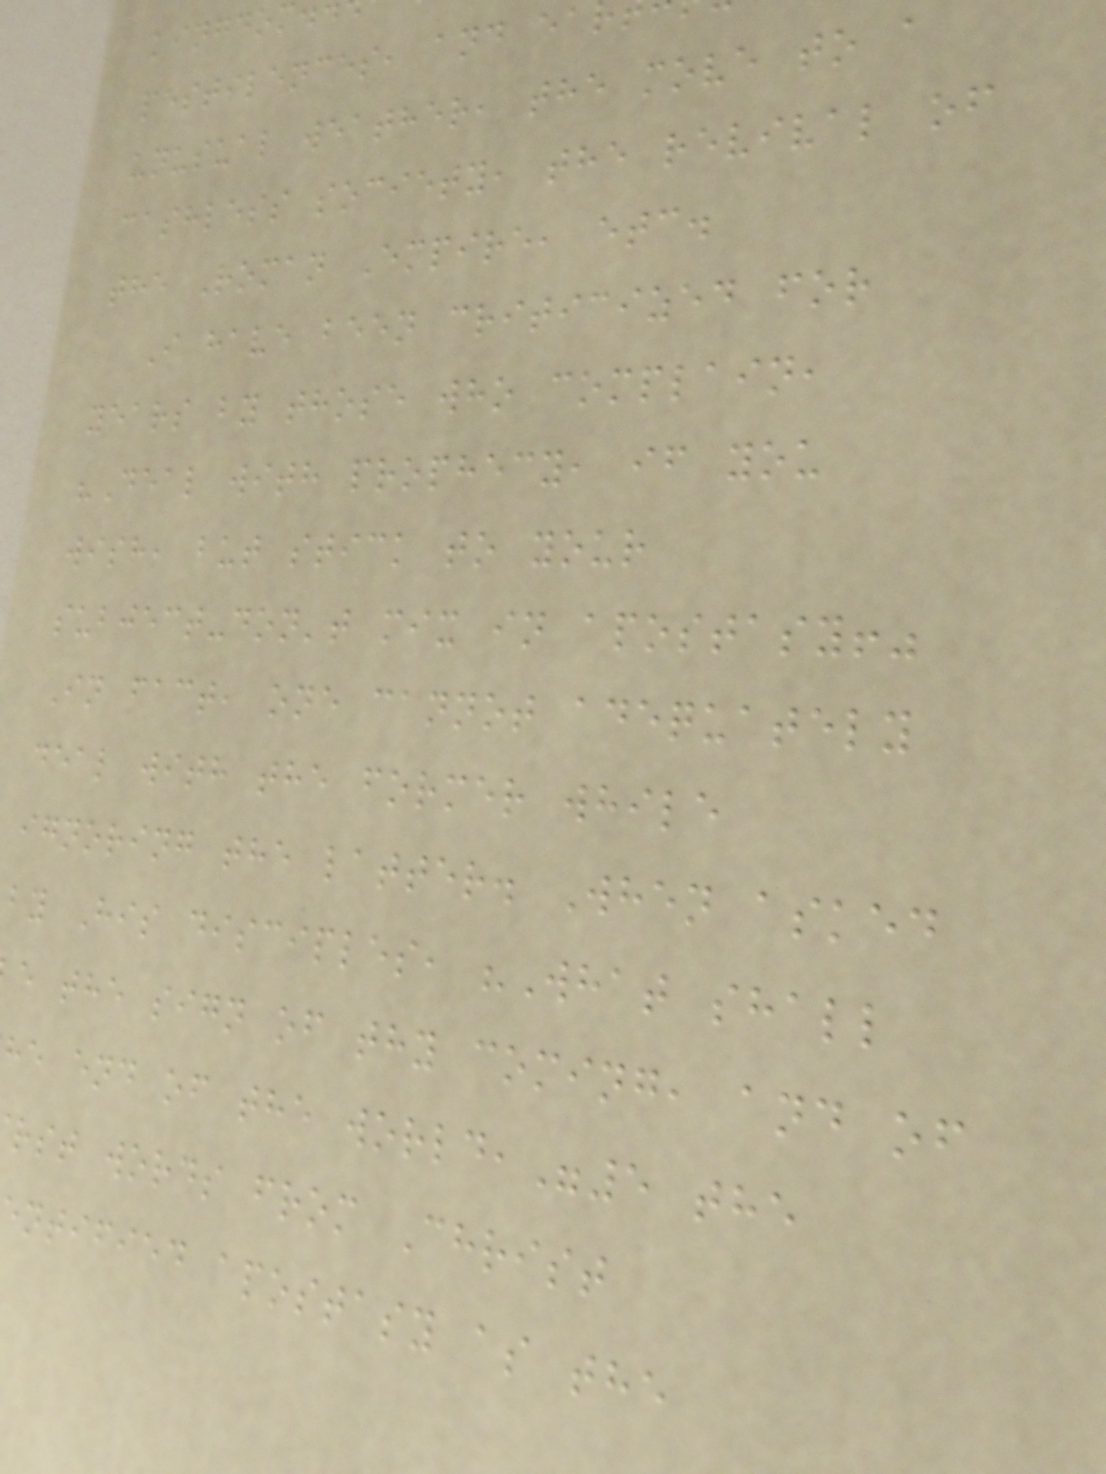kingdom
pestilences, and ea
unusual weather, the move to a
cashless society, the revival of
the Roman Empire, etc.
I have been criticized for
years by those who complain,
"Deal with prophecy, if you
wish, but stick to your
subject-don't mix in apostasy!"
In fact, one cannot adequately
deal with the former while
ignoring the latter. When asked
by His disciples, "What shall
e the sign of thy coming, and of
he end of the world,"5 the
rst words from Christ
ntified apostasy as the
